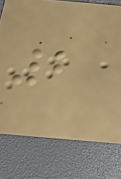2
